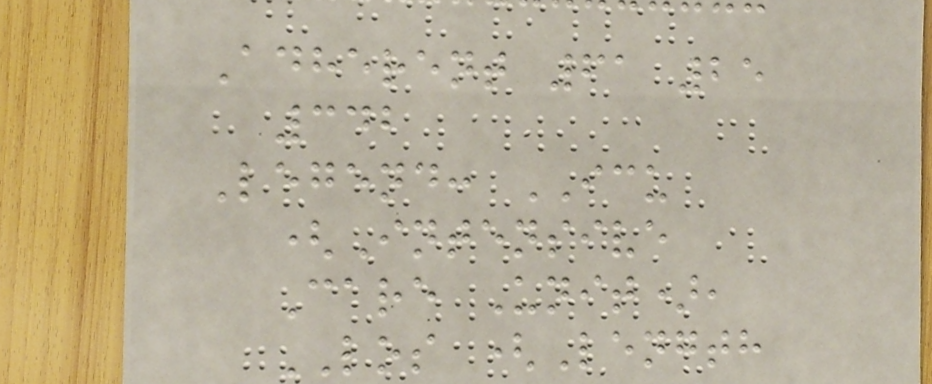Adherent 61 25
342
Legend: ICU
(Intensive
Care Unit),
LOS (Length
